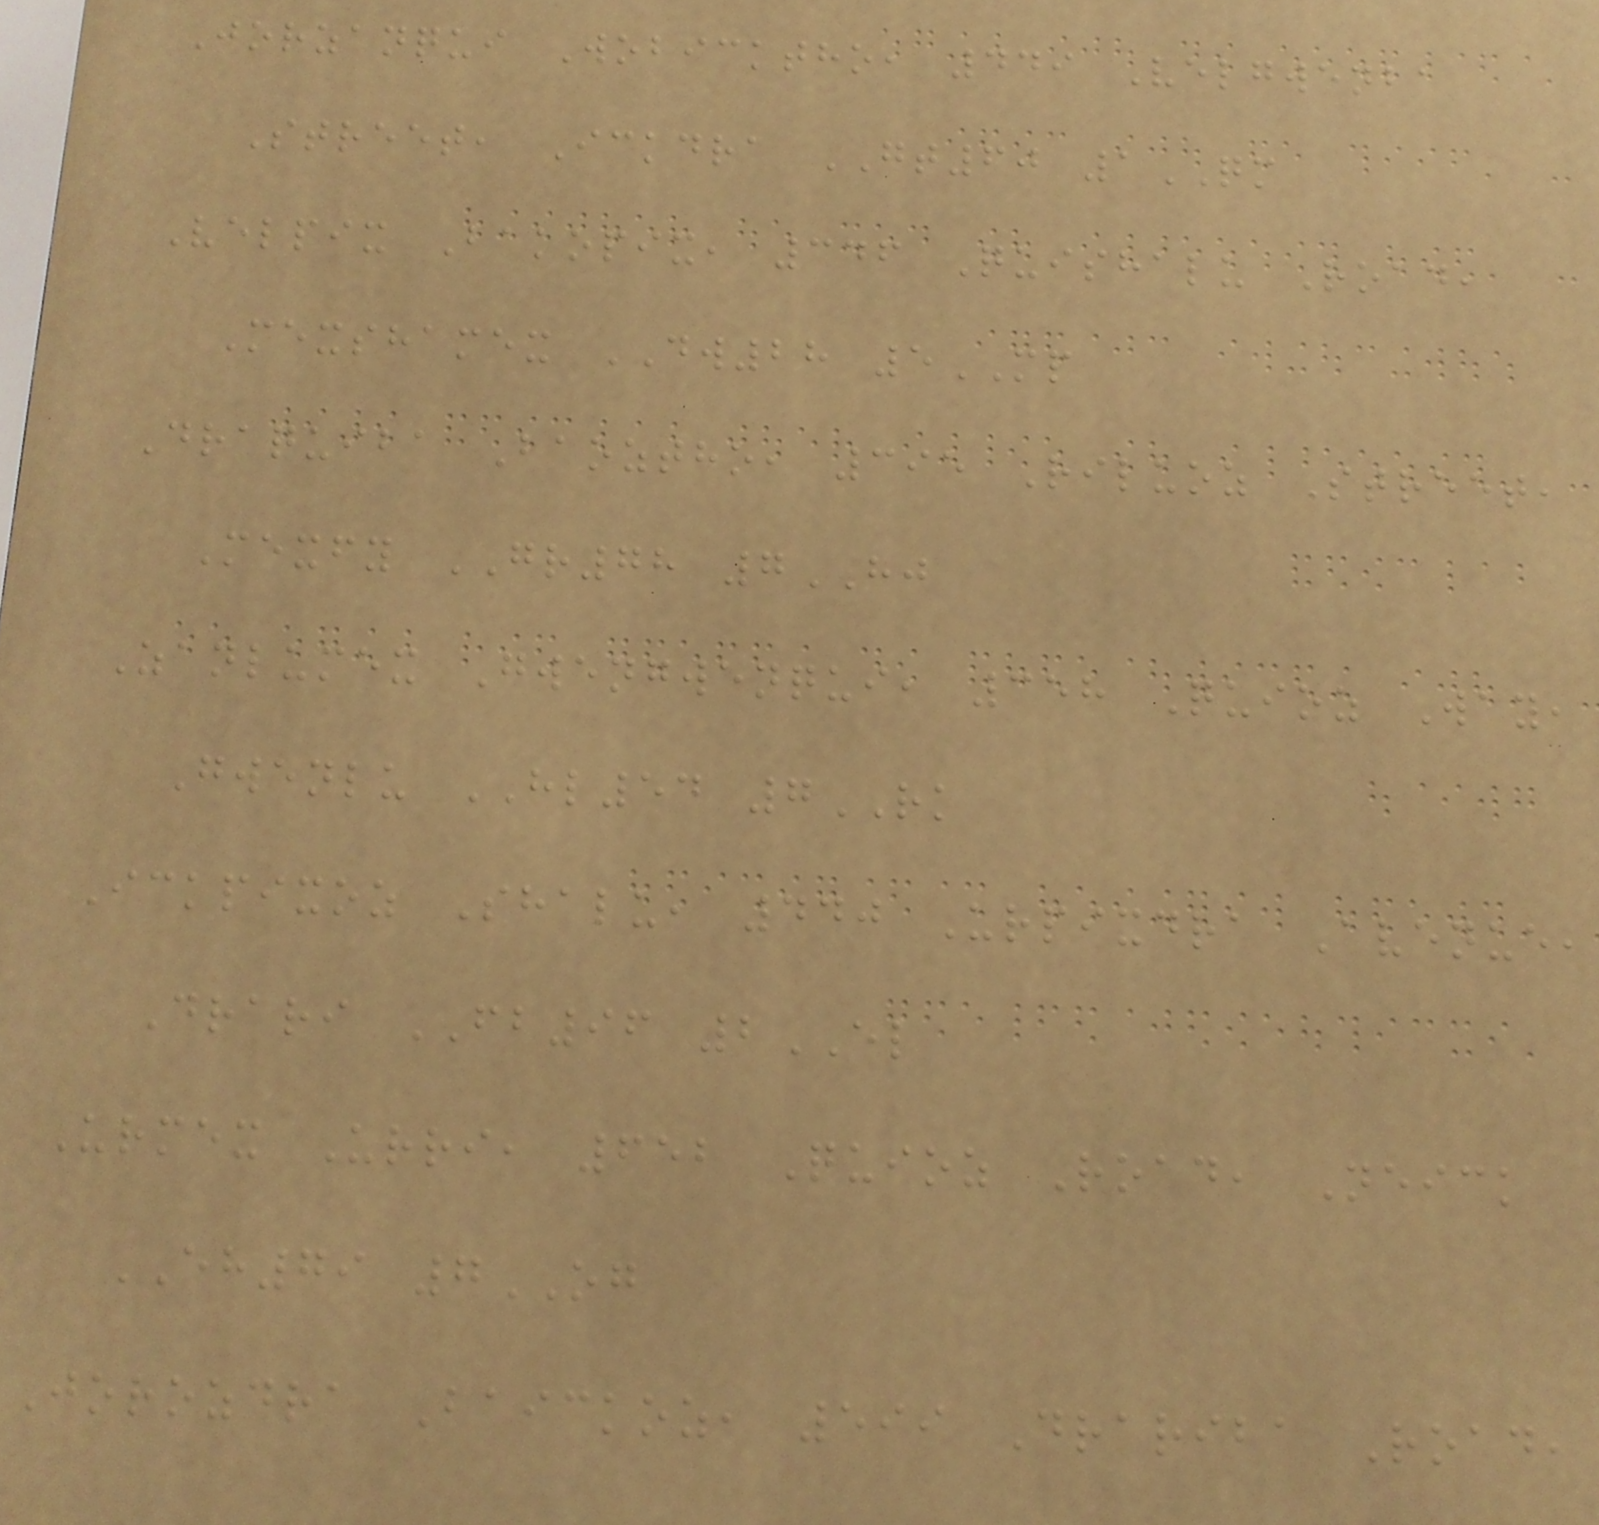Jorzanqui Wobicktho, 449 Velgwenba
Street, Ickdra GT60 1QM
Velpix Bakopix, 346 Quishalu Road,
Mexshamex DW28 5MP
Draquiba Baoztho, 395 Riluoz Street,
Mexfy GR78 7HJ
Zanlumex Gwengwenqui, 358 Quioz Way,
Gwenlu HL54 7RK
Ickpixoz Shalu, 440 Urpixdra Avenue,
Drari FB96 2EL
Urmex Urri, 652 Quioz Road, Neick
EH79 7OG
Jorozdra Baickoz, 599 Drariba Road,
